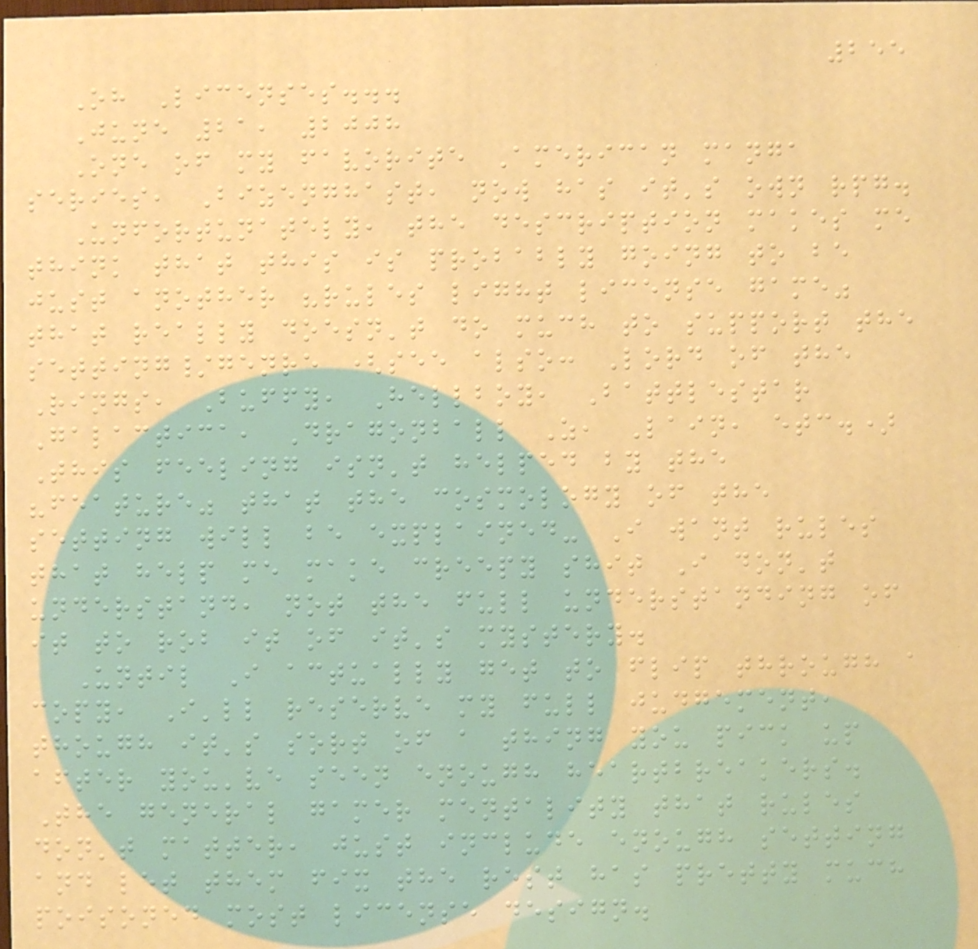255
Oh Licenses...
June 21, 2008
One of my favorite American manga
series, Bizenghast, now has it's own rpg.
Unfortunately, the description makes me
think that this is probably going to be
just another "rules light license game"
that really doesn't do much to support the
setting/genre (see also: Lord of the
Rings, Buffy, Hellboy, Battlestar
Galactica, Dragonball Z, Lain, etc.)
This feeling isn't helped by the
"feature" that the cosmology of the
setting will be explained- I want rules
that help me make creepy shit I don't
understand, not the full understanding of
it to rob it of it's mystery.
Until I actually get to flip through a
copy, I'll reserve my full judgement,
though it's sort of a thing you pick up
after you've seen enough heartbreakers.
The general gamer mentality that rules
don't matter, just include enough setting
and let them fix the rest has pretty much
poisoned most license design.
